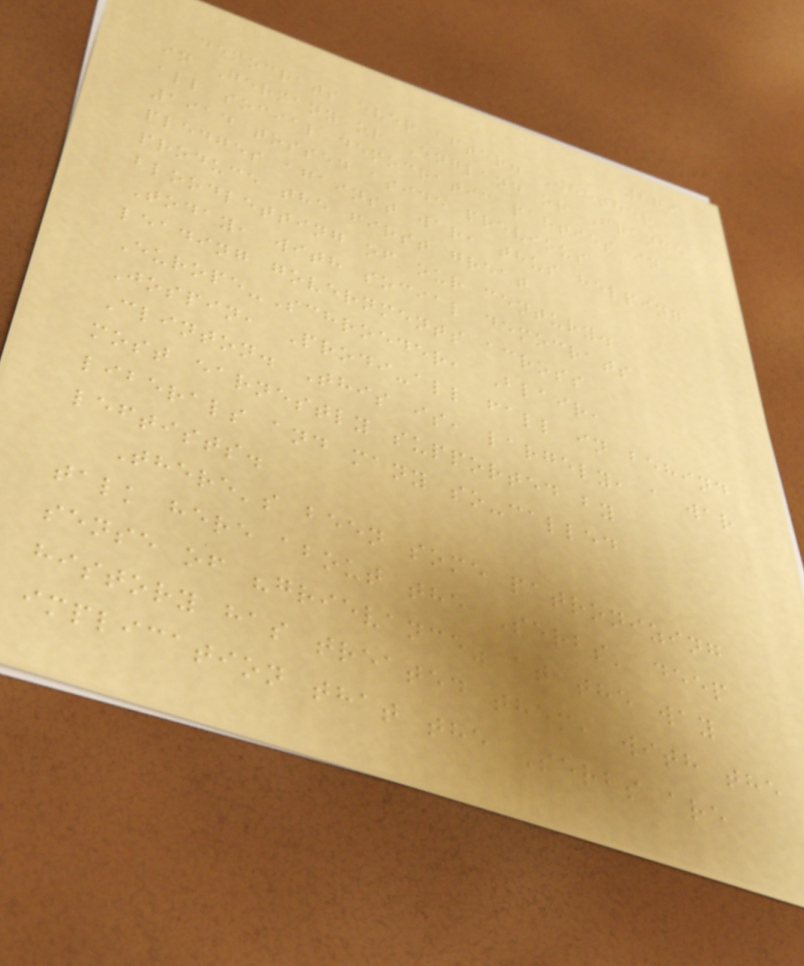279
democrats ever after. Whether
in Germany or England or France
all social democratic parties in
1914 tossed aside previous
pledges against war, thus helping
produce the first great
bloodletting of our century.
Today, with social democrats
leading governments across
Europe-Schroeder, Blair,
Jospin, Prodi-all fall in behind
Clinton. This is, largely, a war
most earnestly supported by
liberals and many so-called
leftists.
There's been some patronizing
talk here about the Serbs' deep
sense of "grievance" at the way
history has treated them, with the
implication that the Serbs are
